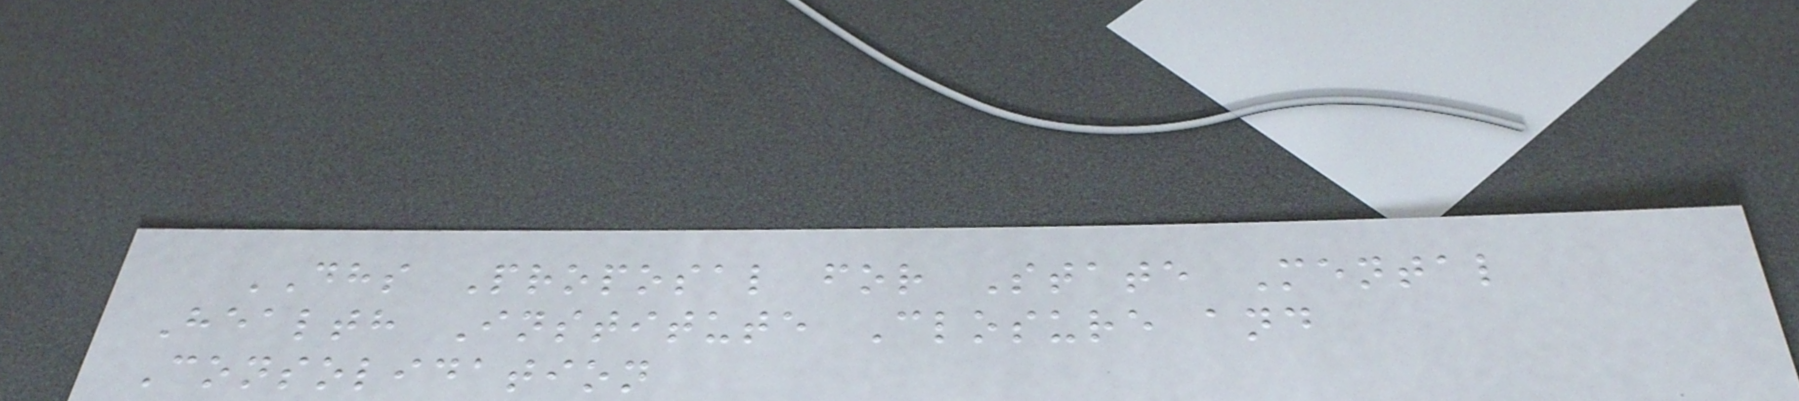DHS Proposal for State Mental
Health Institute Closure and
Consolidation
